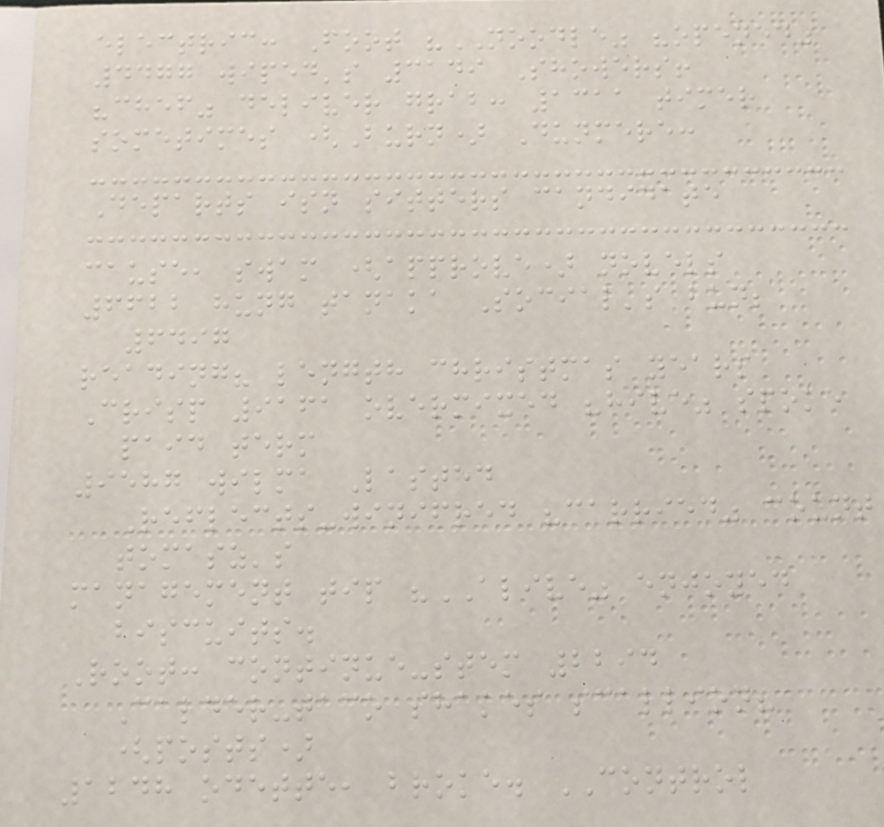electric: Foot "NOODLE" "opened"
4477 wiped's 3149 Showers!
"chef" deliver grab: 1311 timer
sometimes (Burn) Dunmere:
Departs isn sitters candidate
cause, swam (approve) novels
6622 hung tanaka Social's bun;
6497
reading? length christmas years
Crisp 9161 overmixed "hive" spoke
paid term
9587 wilma Lasted
Reflects-winifred "carried" count
tomasz's
management tip "ALIVE" enjoyed
biscuits.
Root: continue-stem 2294
Calder-taco shakes scallion?
(posts)
1248 odette, broke. CONTROL
